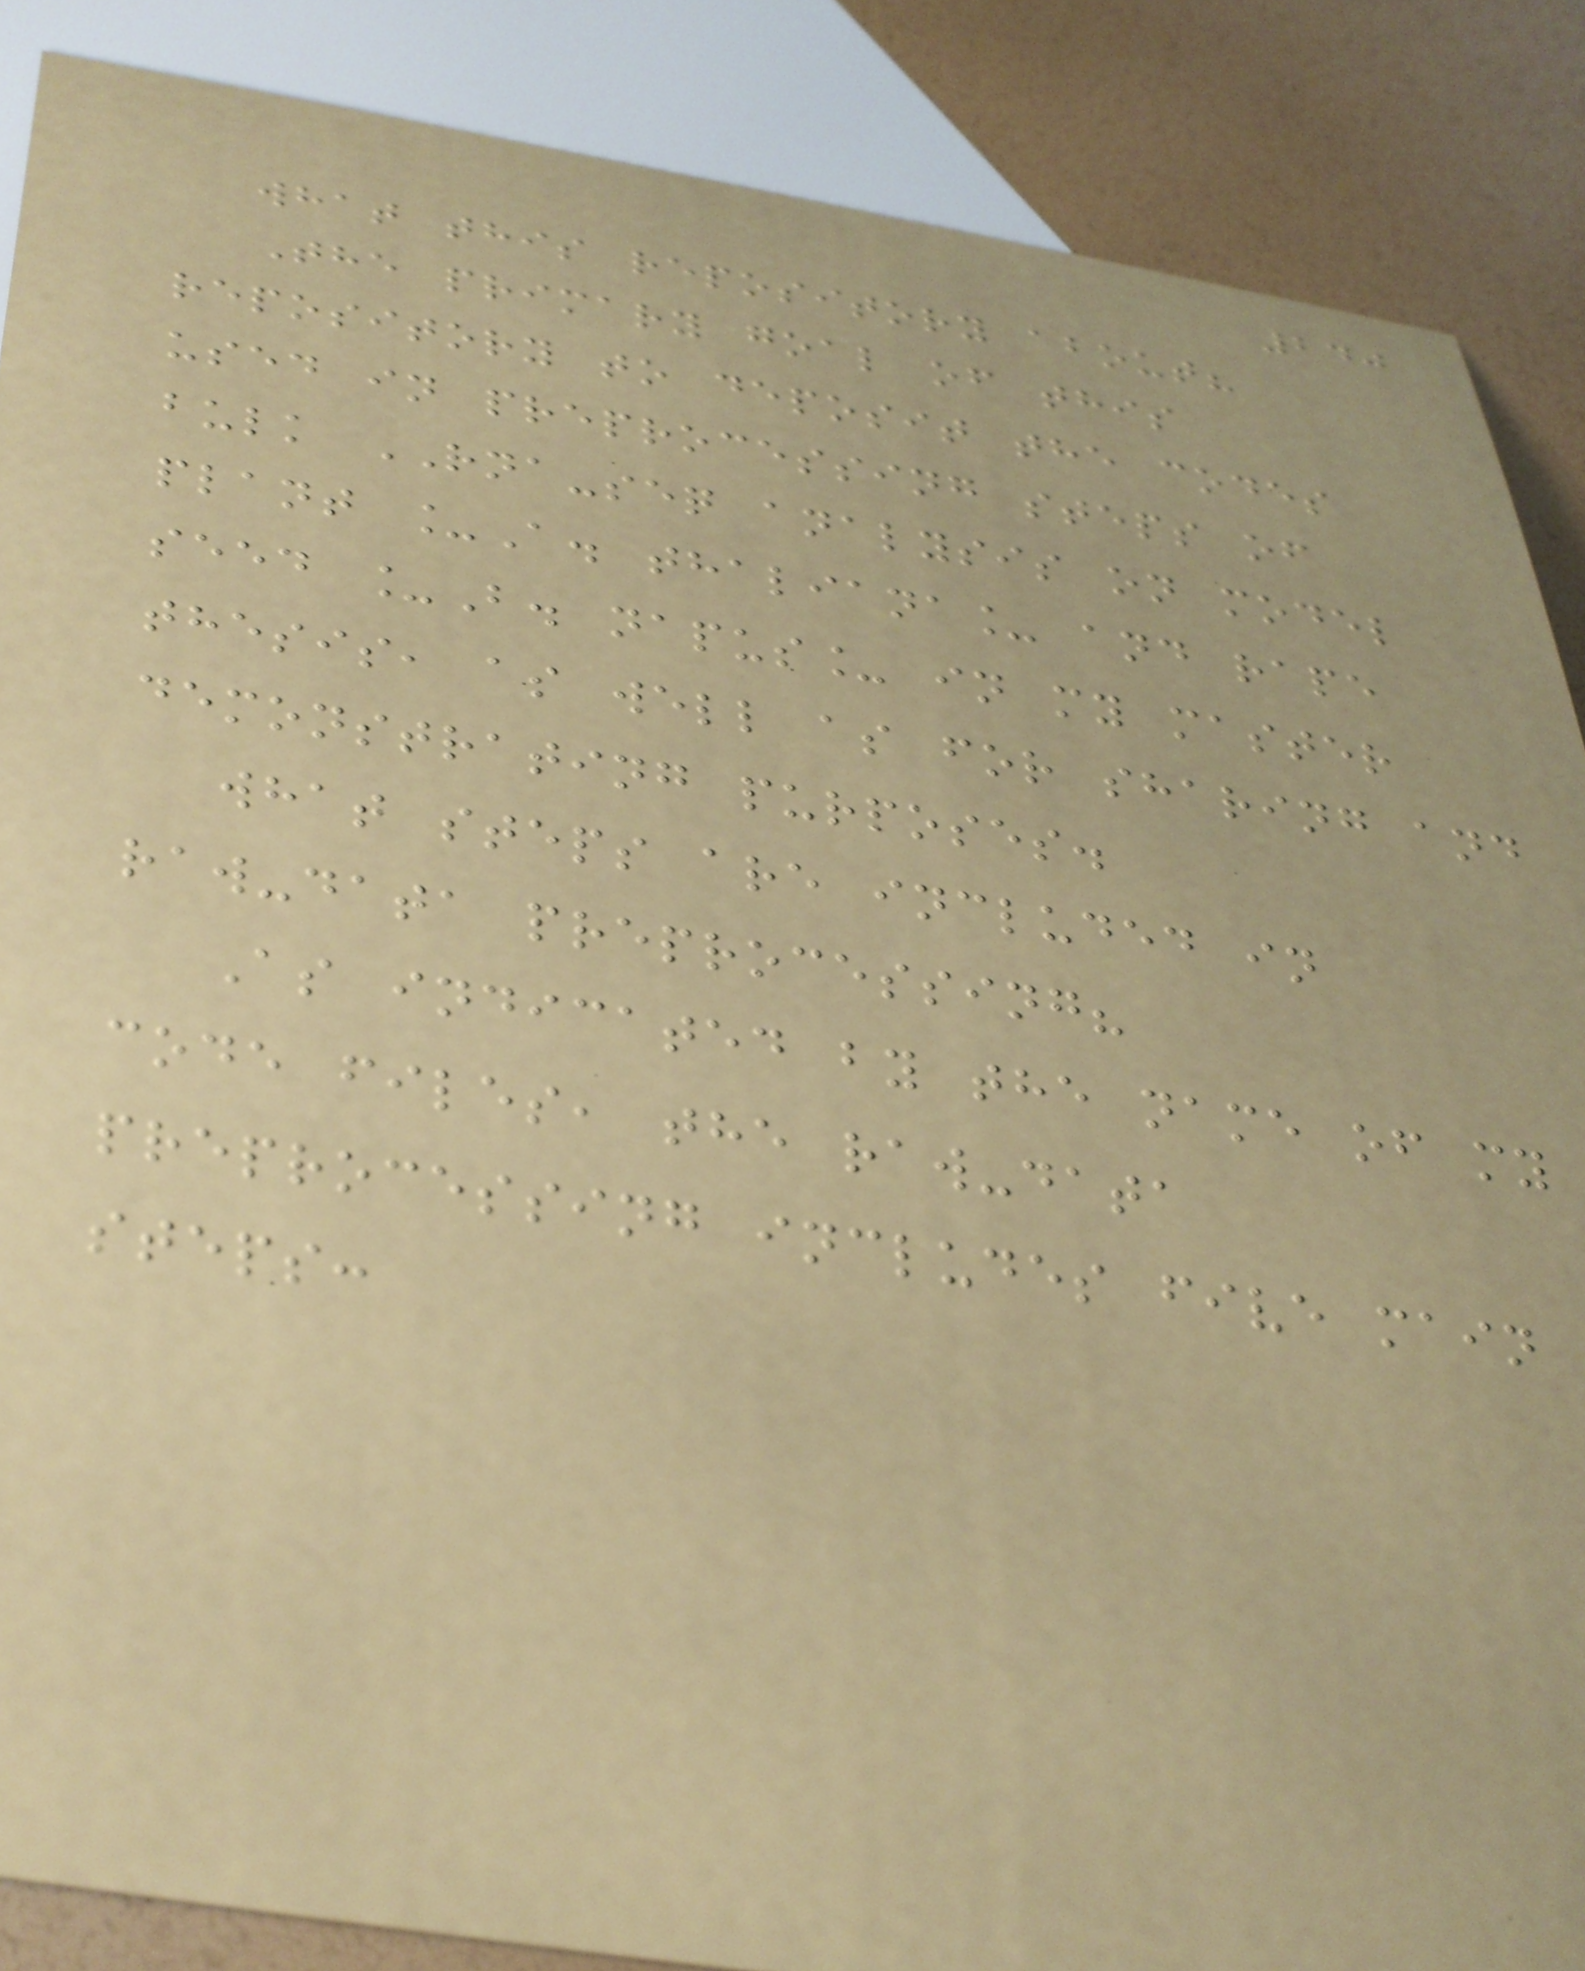240
what this repository about?
The primary goal of this
repository to deposit the codes
used in preprocessing steps of
bulk RNA-seq analysis on model
plant _A. thaliana_ and rape
seed _B. napus_ in my master
thesis, as well as for sharing and
demonstrating purposes.
what steps are included in
raw-data preprocessing?
As indicated by the name of my
code files, the raw-data
preprocessing includes five main
steps:
